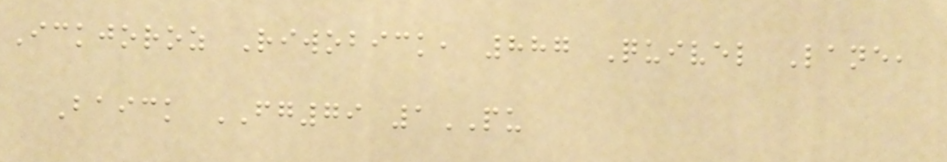Ickjoroz Riwobick, 887 Quivel Lane,
Baick FG79 1PU
